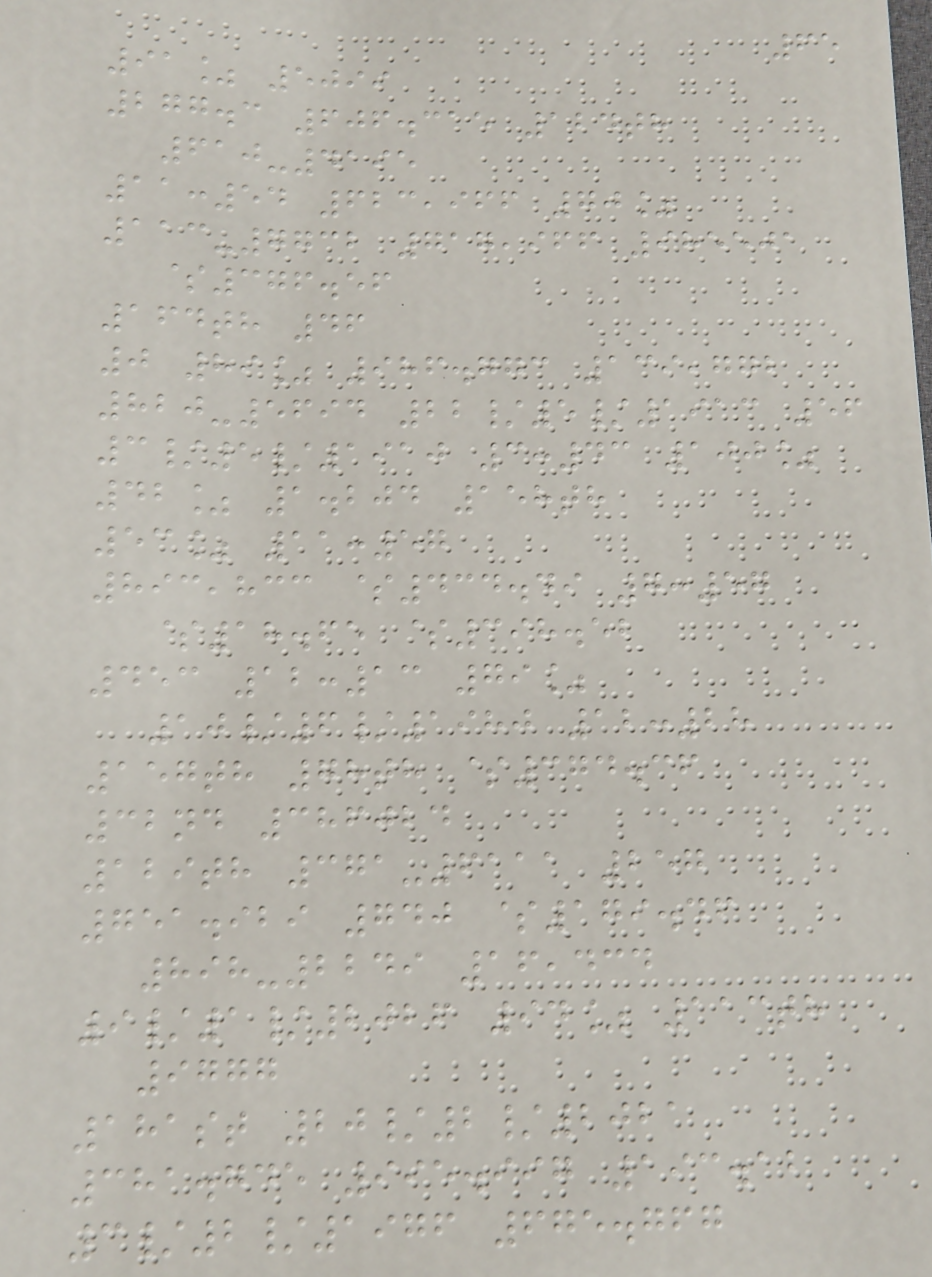65
91% 5099
277.3 606.315 124th
610-4195
11:54 623,966 70%
113-7732 717,966 985501
$376.56
164th 46
0 89% 986.773 139,772
820-5694 22/5/1913 56
3/5/1910 3:43 100%
42% 1.204 158th
53% 11:57
893,833 $434.49 7:57
$18.65 $398.52
453 12:13 79%
10/6/1980 12:28
157th 78th $374.36
32nd 386024
129th 371-6111 257
751.929 740 $179.46
898-2249 16,434
9/1/2026 94% 113th
9777
181st 20/2/2021
381.745 995.997 193.12
3/2/1976 675.767
